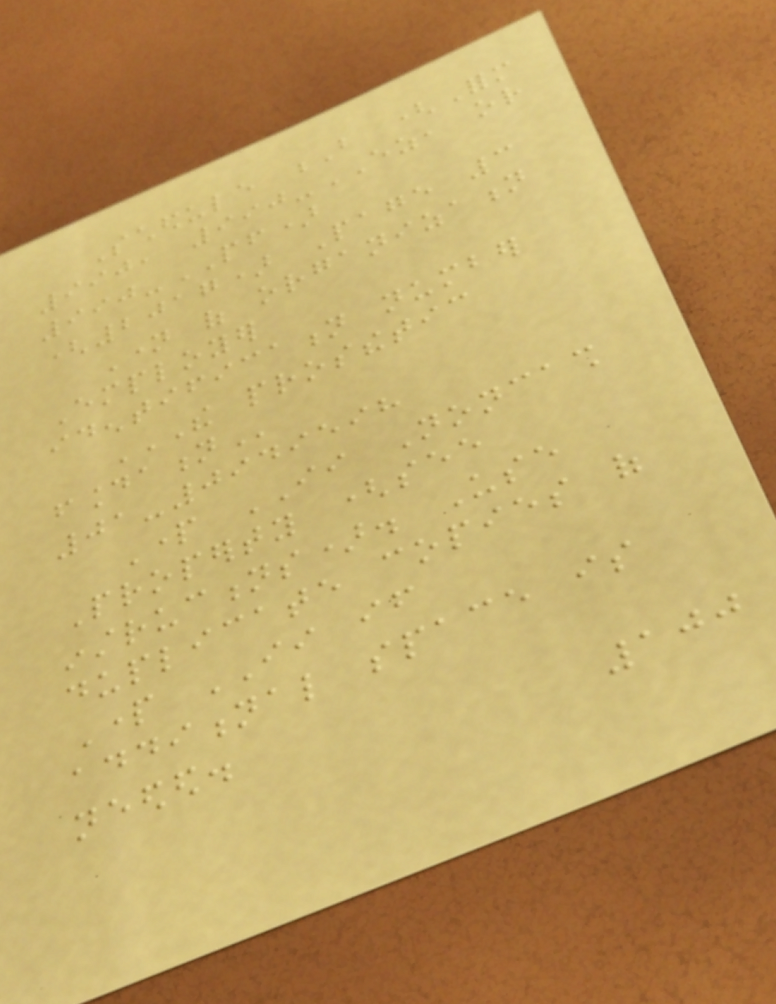Schedule B (Form
990, 990-EZ, or
990-PF)
(2017) Page 3
Name of organization
Employer
identification number
THE PROSTHETIC
FOUNDATION
01-0949598
Part II Noncash
Property (see
instructions). Use
duplicate copies of
Part II if
additional space is
needed.
100
